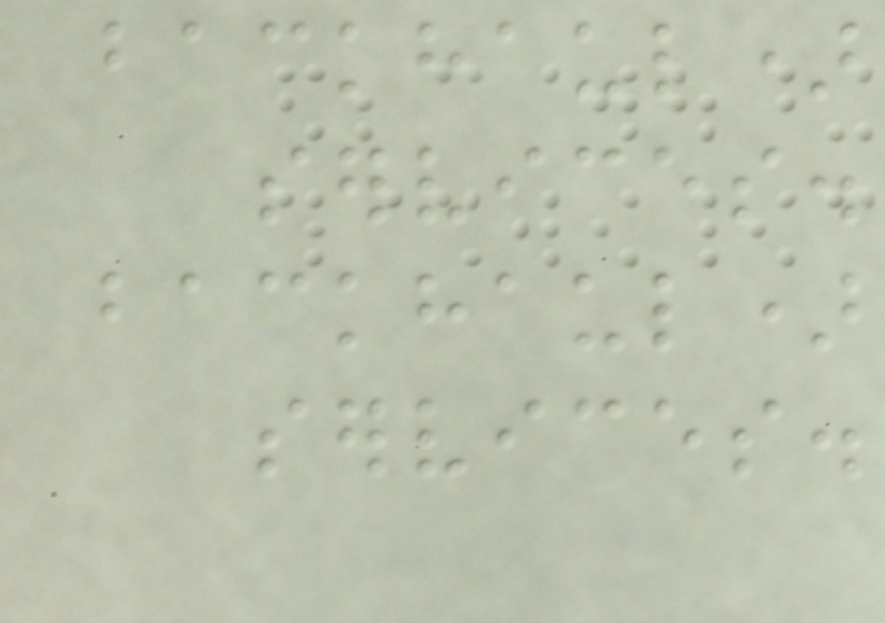backhaul)
services.
backhaul)
services.
